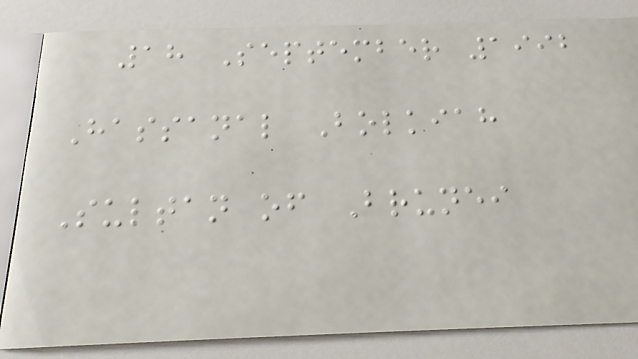18 September 1992
Hassanal Bolkiah
Sultan of Brunei
